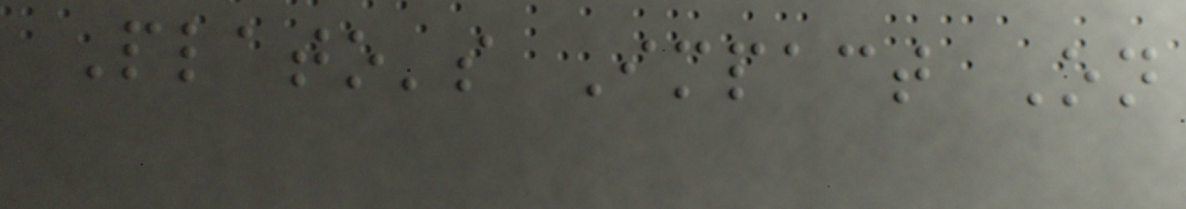Plato's Impact On
